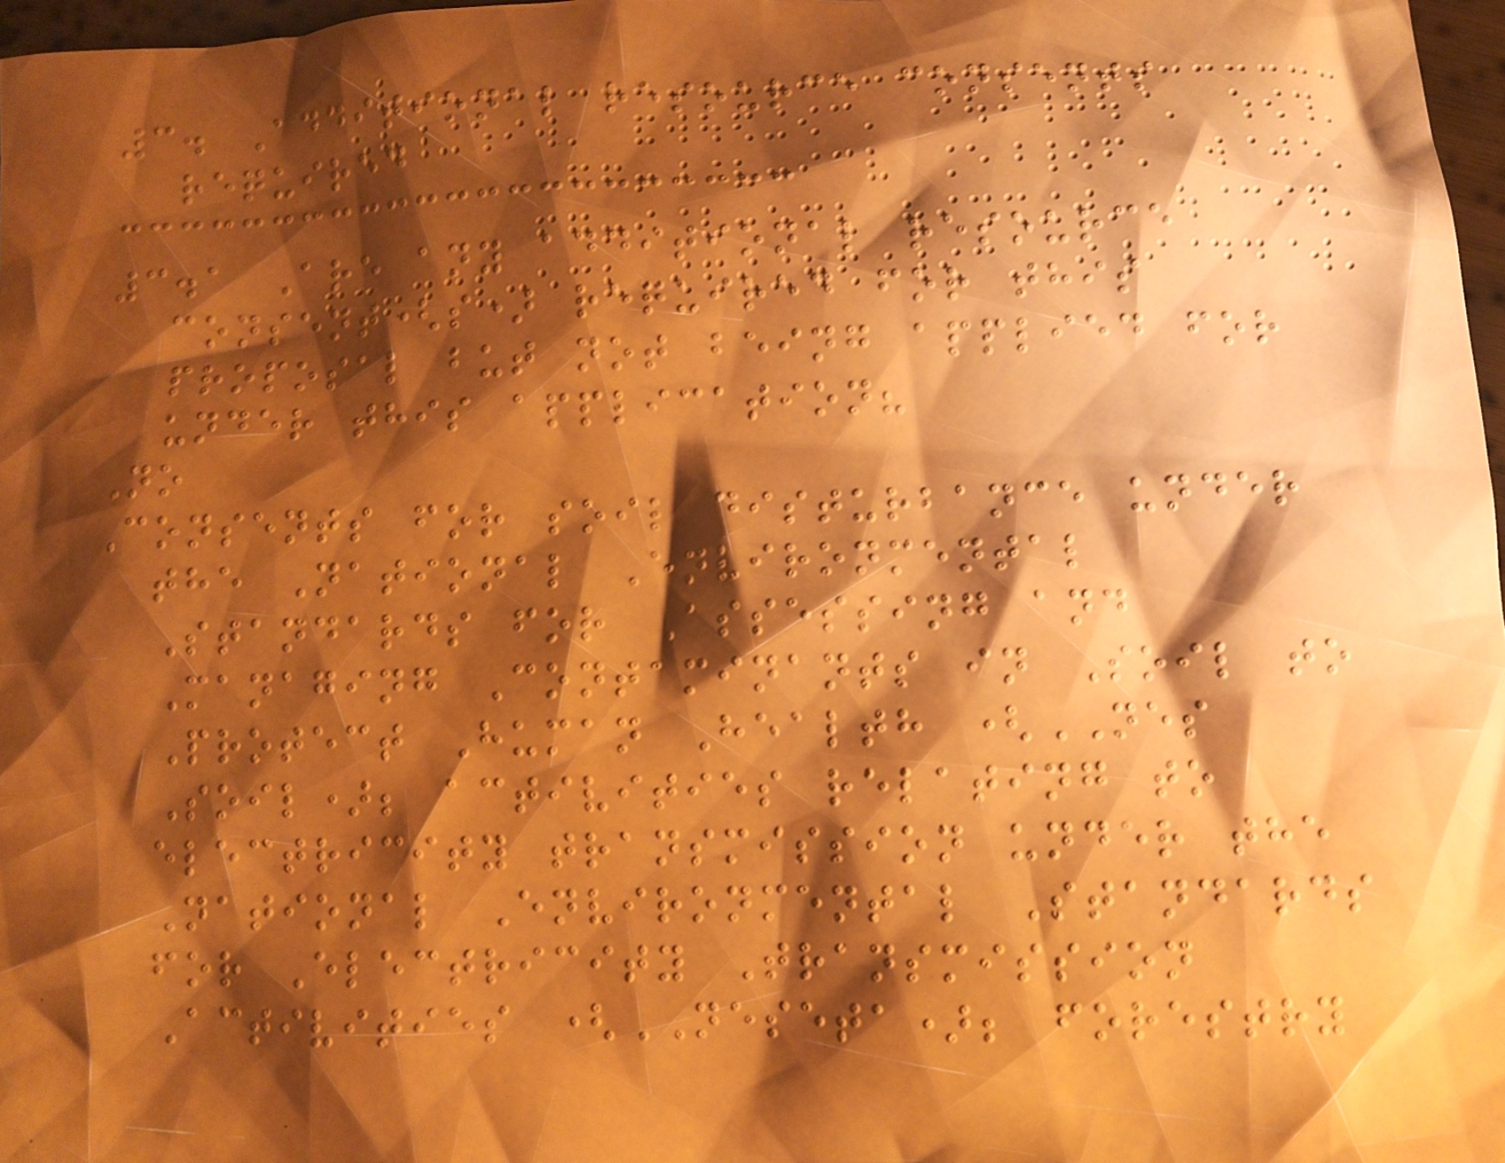3. Additional resource consents
required
3.1 Are any additional resource
consent(s) required for this
proposal but not being applied for
under this application?
No
Consents for soil disturbance under
the National Environmental
Standards for Assessing and
Managing Contaminants in Soil to
Protect Human Health (NES
Soil); activities relating to
electricity transmission under the
National Environmental Standards
for Electricity Transmission
Activities (NESETA); forestry
